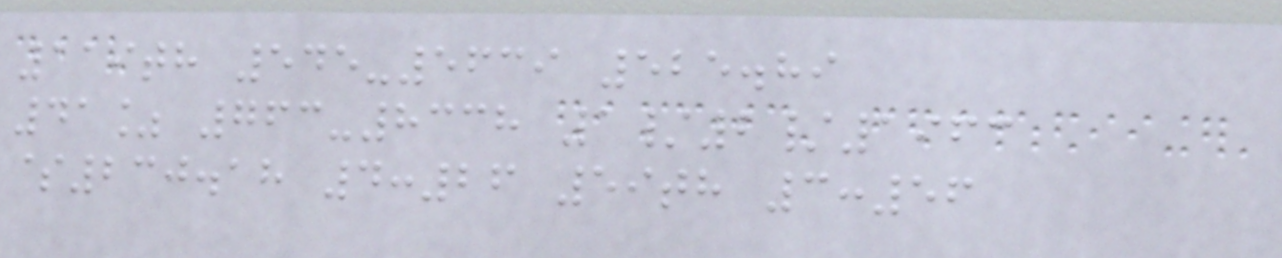119th 545-5639 525.89
41% 763-8338 1/2/1963
$230.18 4:26 59th 3:56
